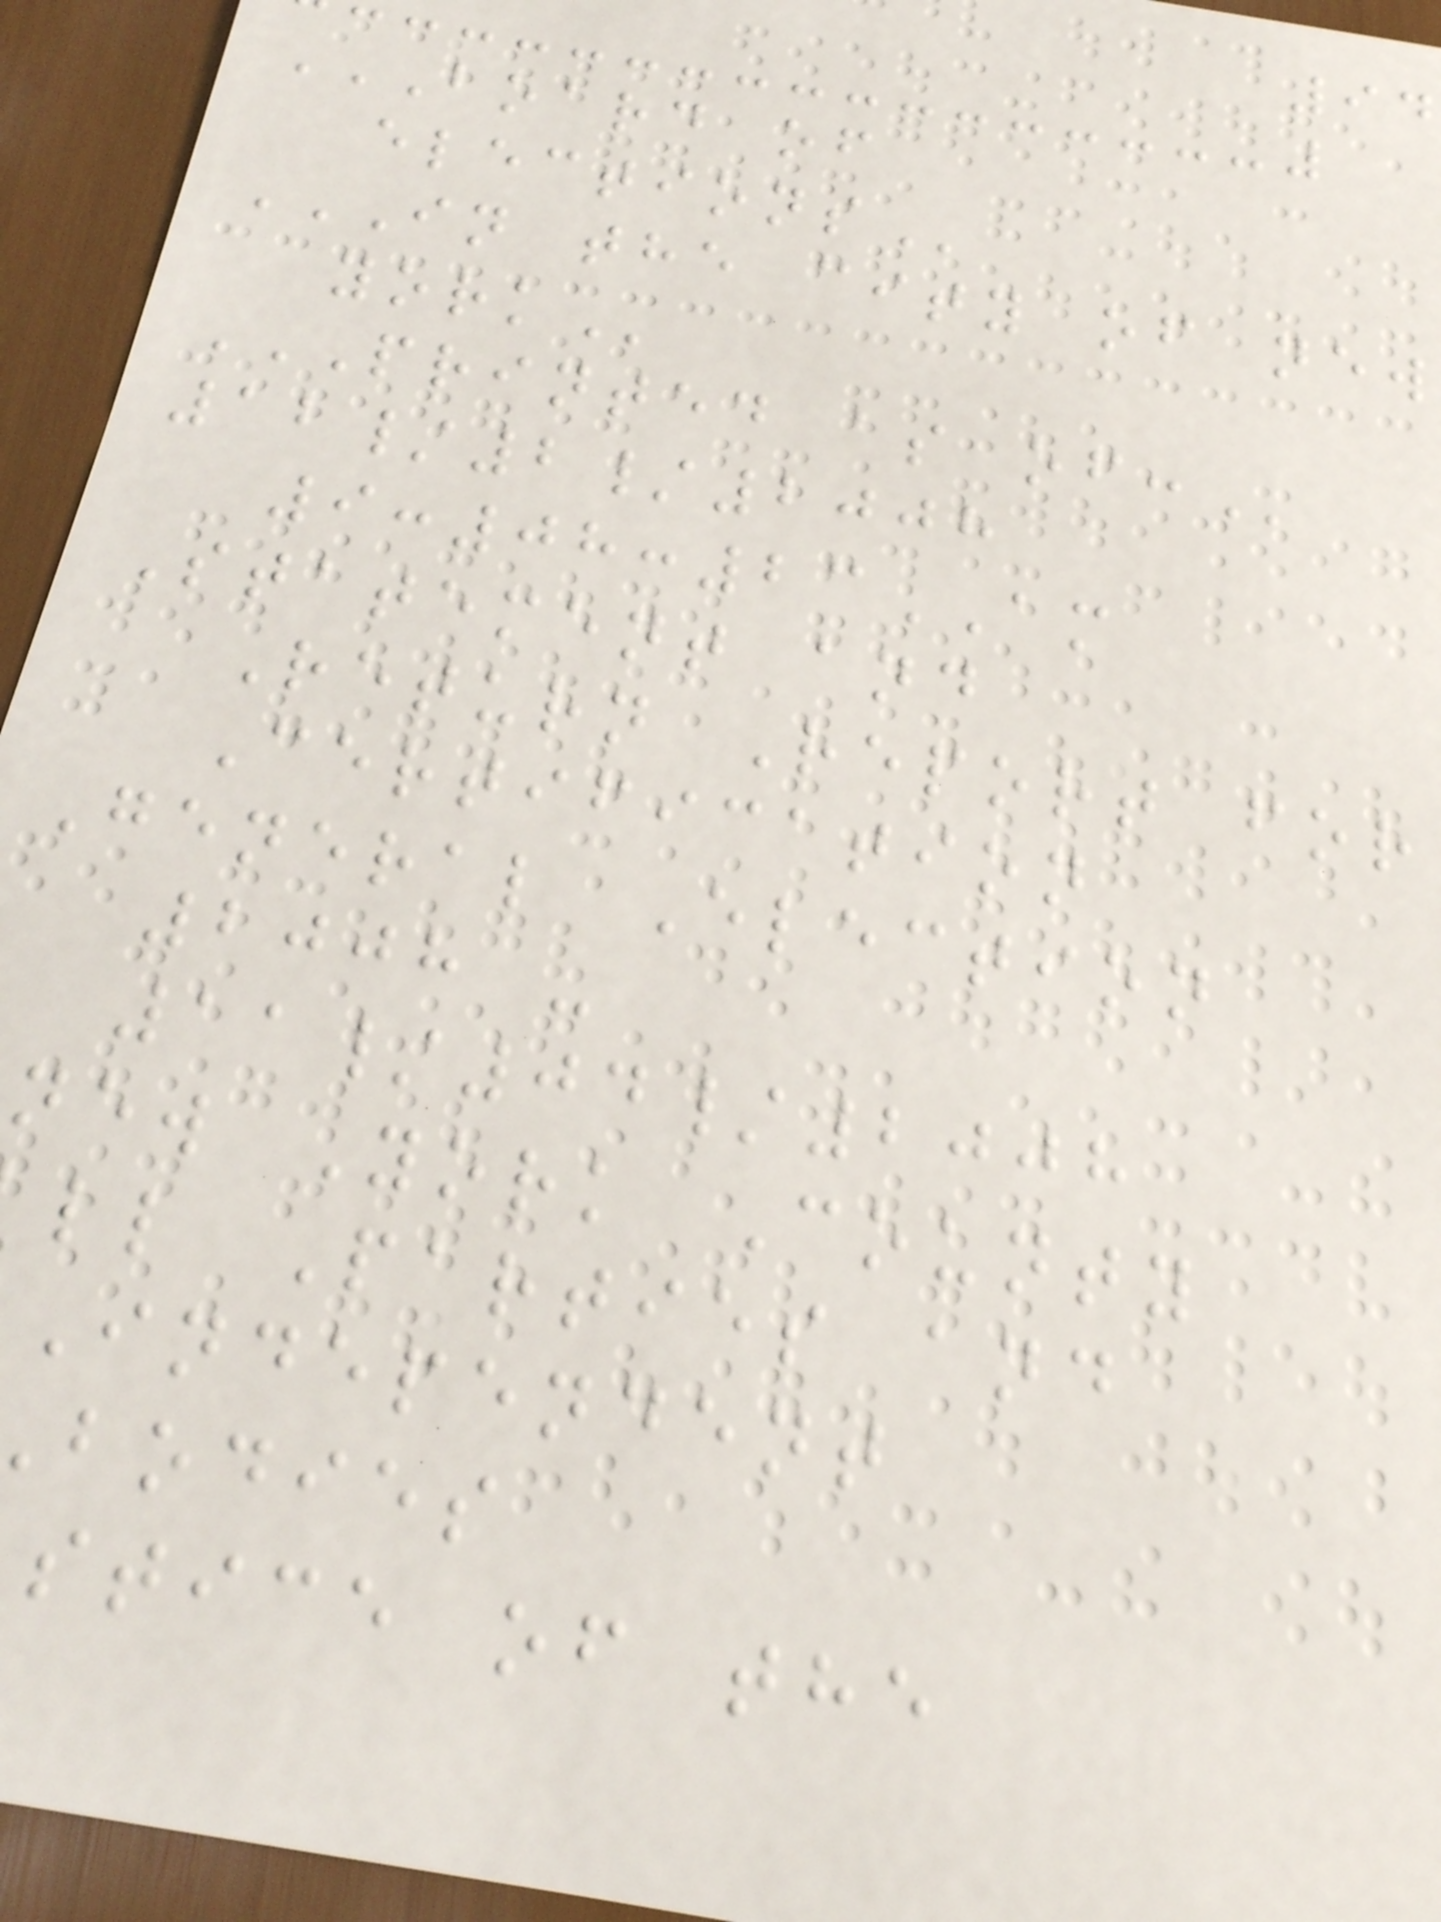94
BOARD OF
IN THE CITY OF NEW
PRINTED AS OF:
12/2/2008
9:08:23AM
Statement and
Return Report for
Certification
General Election
2008 -
11/04/2008
new York County
ll Parties and
Independent
bodies
stice of the
